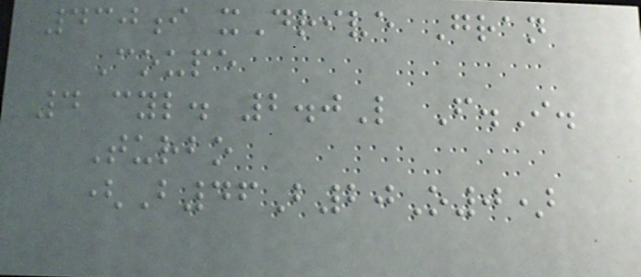430i xDrive Gran
Coupe
4 cyl. 2.0L F.I.
Turbo
(B46B20O0)
